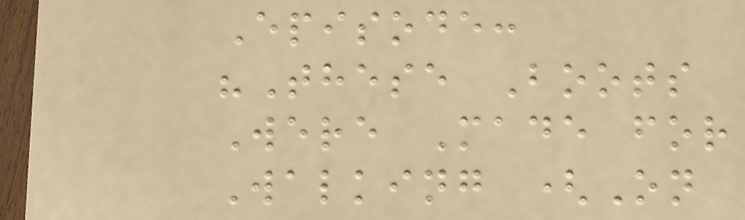Episode:
"These Boots
Were Made for
Walking (On
